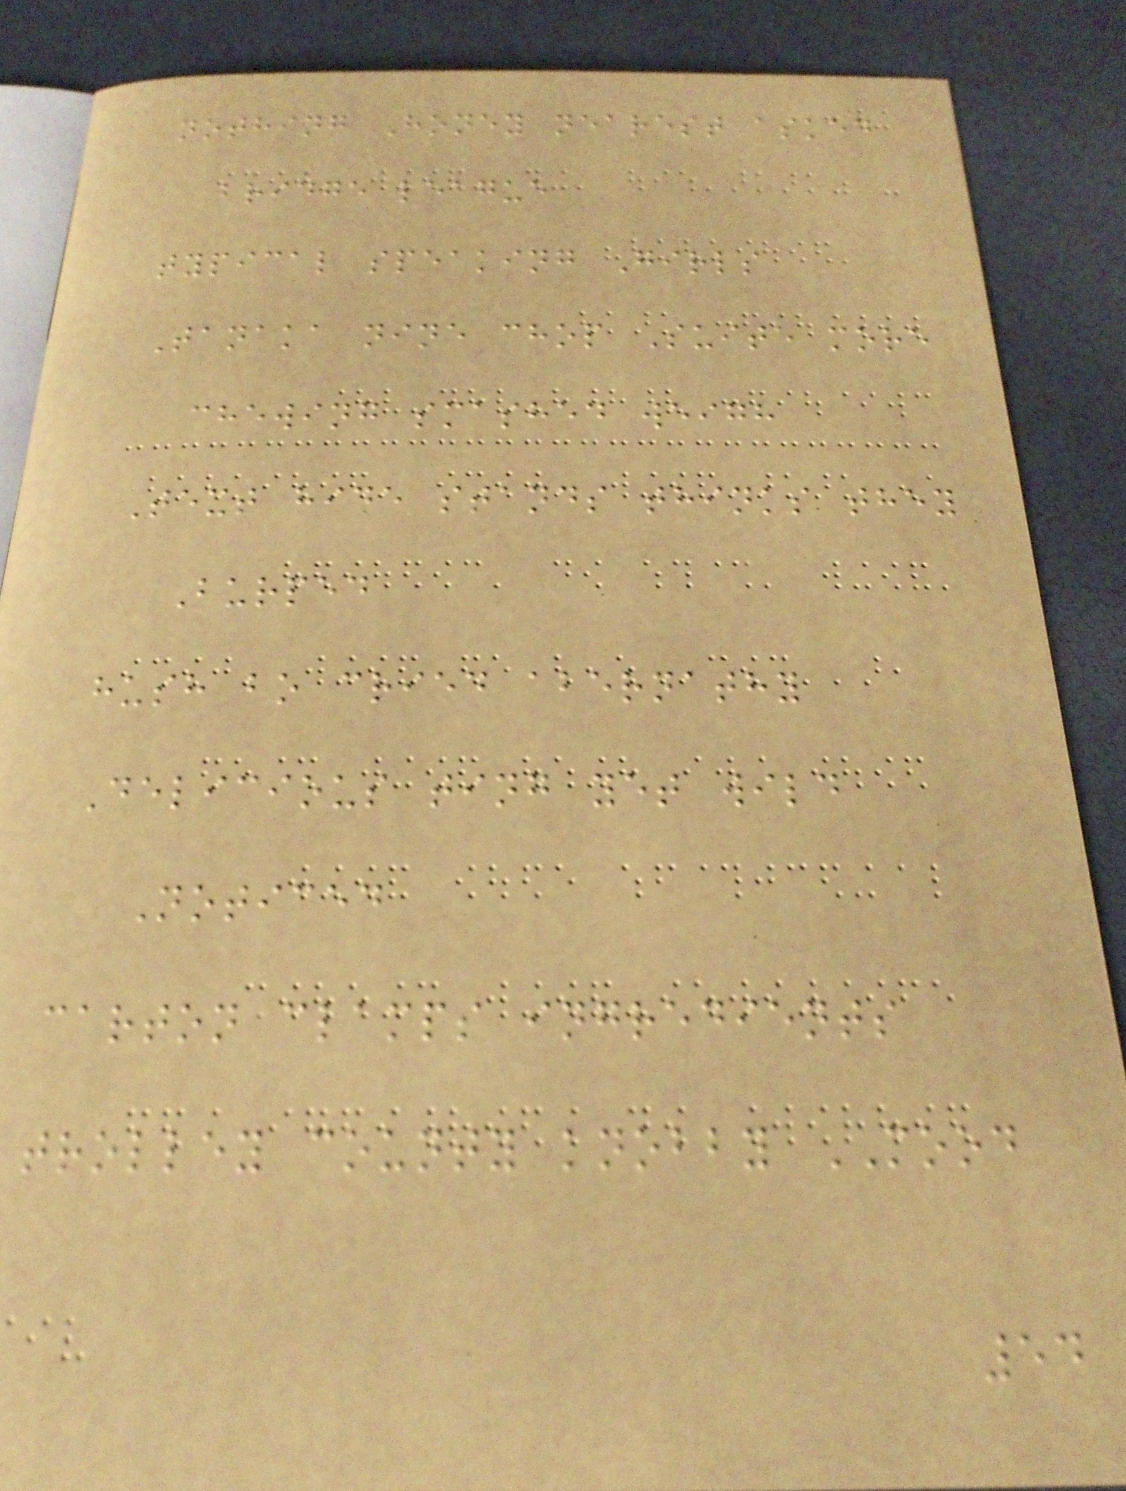nothing Honey nearest asked
bridge league
typical speaking Girls
Tanaka nine chop Suite more
chewing smashed weigh
Text hide stands thinks they
Burped
hush bo cried abernathy
Delicious ting yet wild
Noticed
carton clamps ingredients
trolley county knobby MOOD
54
